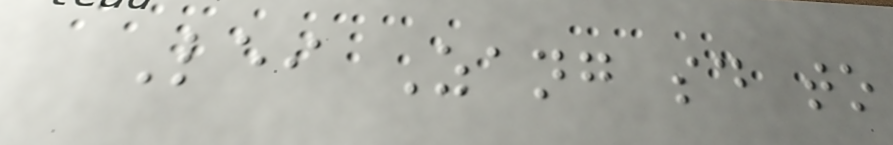Lei Zang said to
